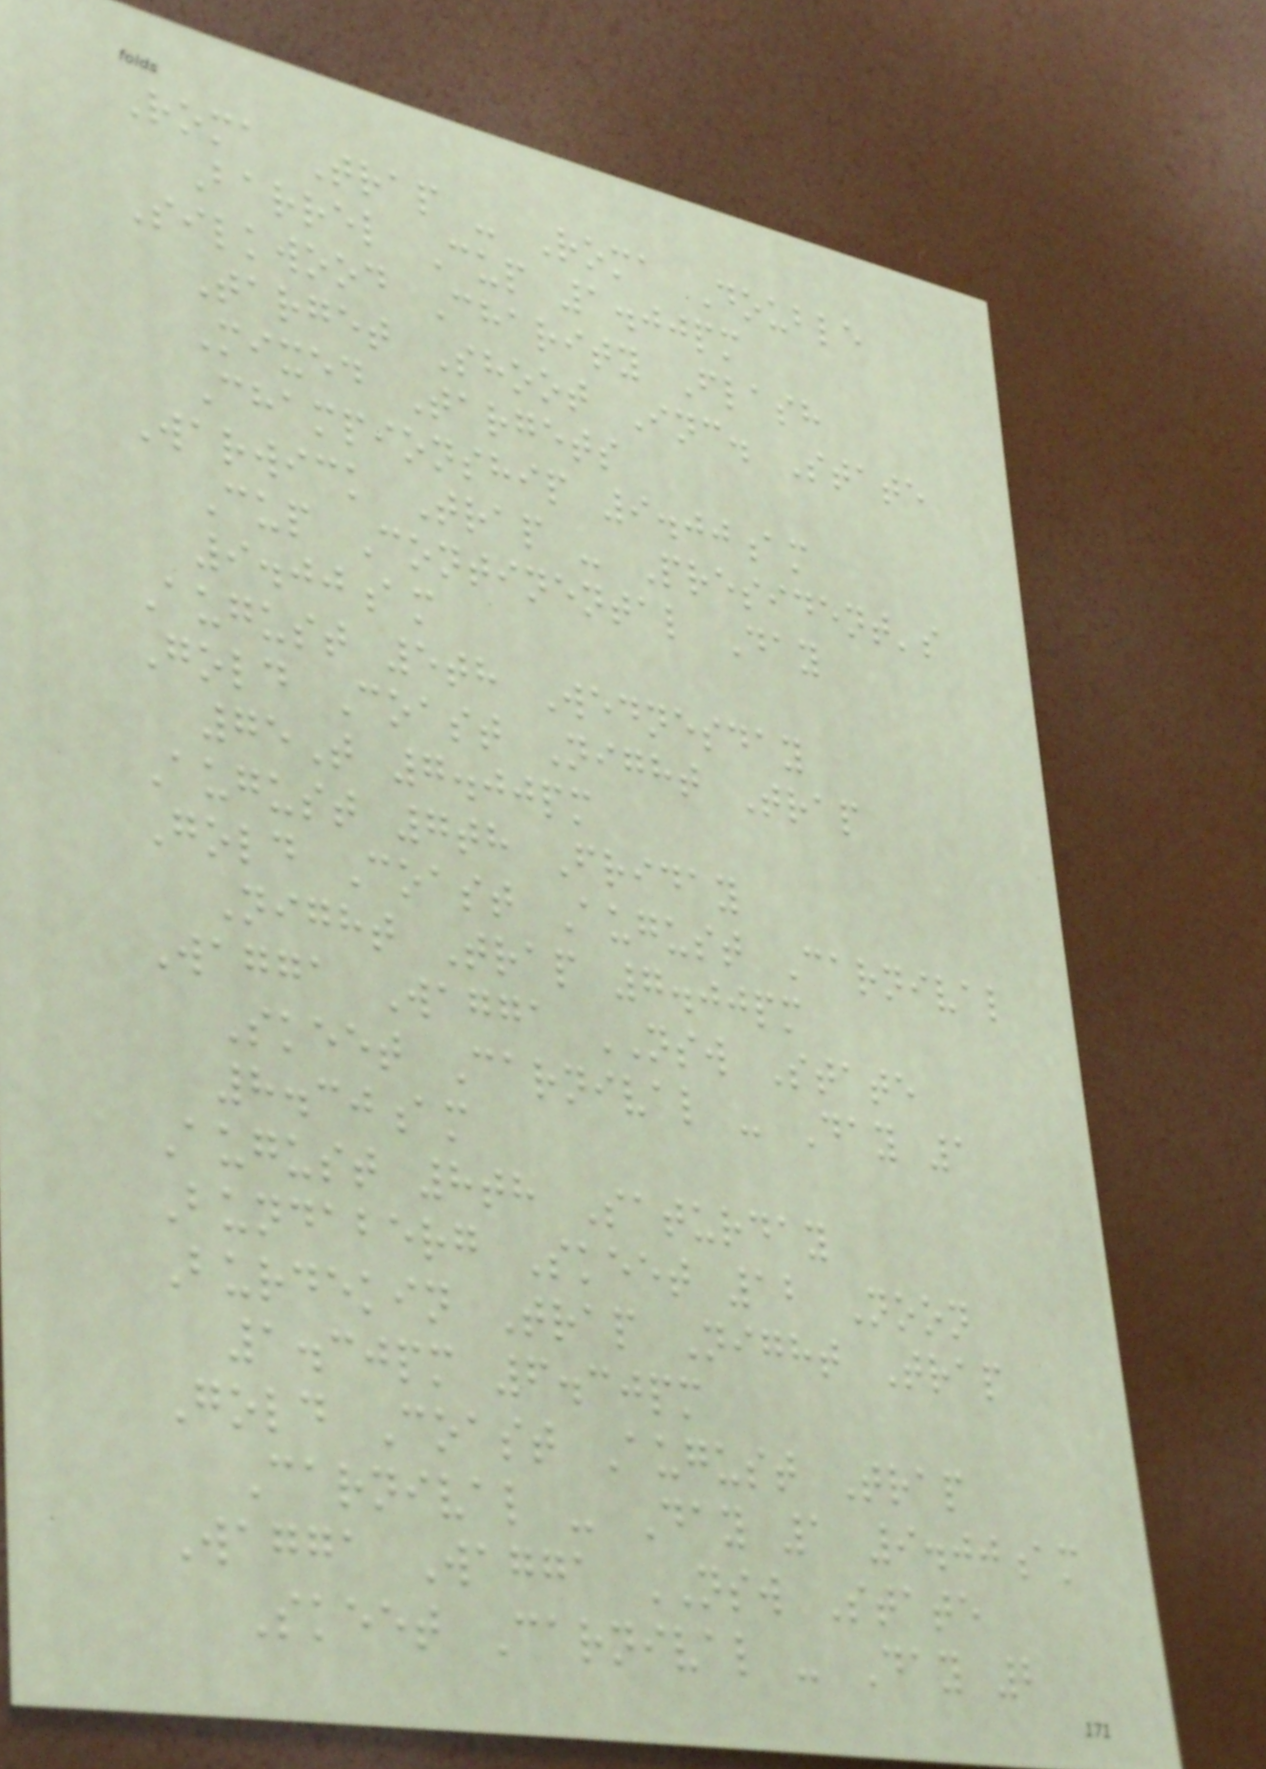Roma Trap - Roma Double
Barrel Cup 1.00pm
Silkwood Charity Flash
Target Shoot Inc. State
Mixed Targets
Championship 9.00am
Warwick Trap - President's
Cup Continental Day
9.00am
August 5th Wednesday
Gold Coast Night Trap
75T 7.00pm
August 7th Friday
Gold Coast August Carnival
Night Trap 7.00pm
Wagga Wagga NSW State
Skeet Carnival - Day 1
8.30am
August 8th Saturday
Bundaberg Skeet 12 Noon
Burdekin Trap Night Trap
1.30pm 6.30pm
Gold Coast August Trap
Carnival - Day 1 9.00am
Wagga Wagga NSW State
Skeet Carnival - Day 2
